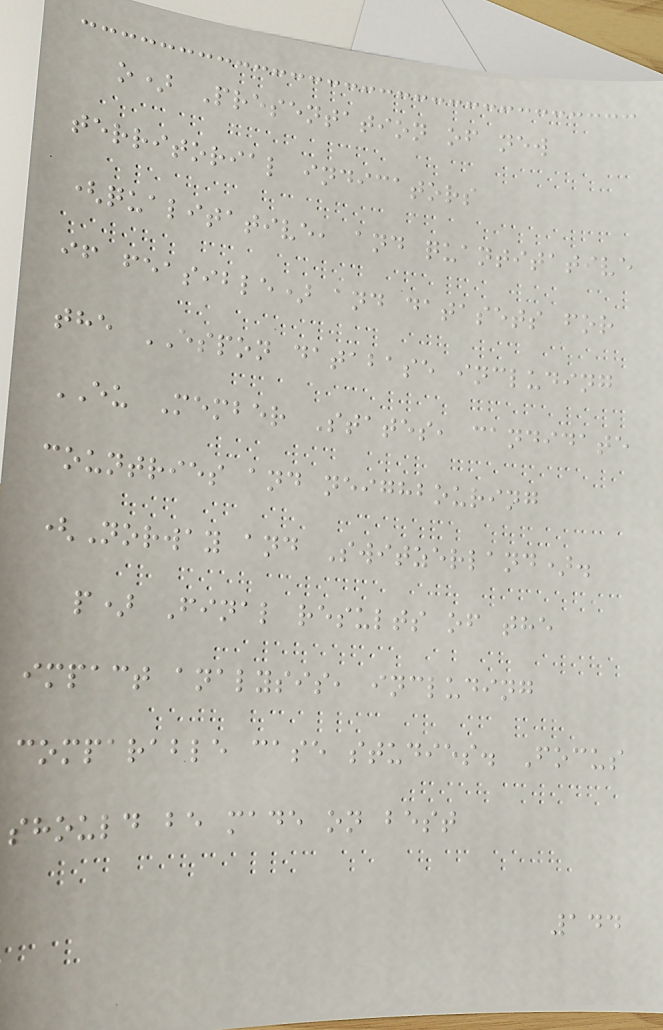o) Presentation of new
territorial indicators
(qualitative, and quantitative
if feasible) and datasets for
the ESPON database including
EU Member States, candidate
countries and neighbouring
(Norway and Switzerland).
p) Final results of the
impact analysis, including
comparable case studies. Focus
should be made on best
144
